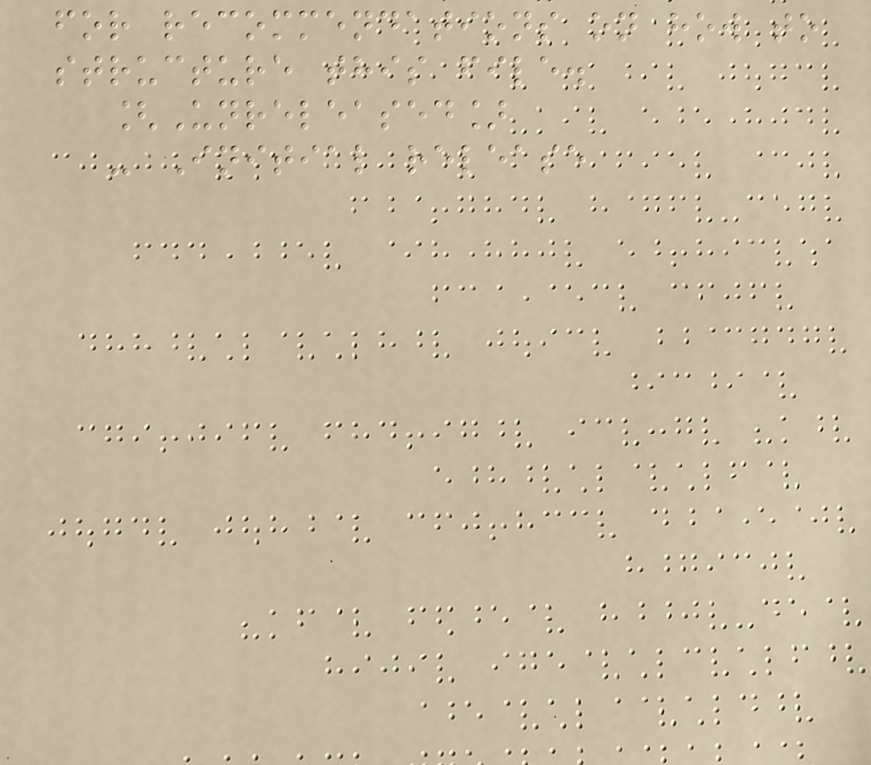for recommendations on how to
structure this file.
[Unreleased]
- Initial release
